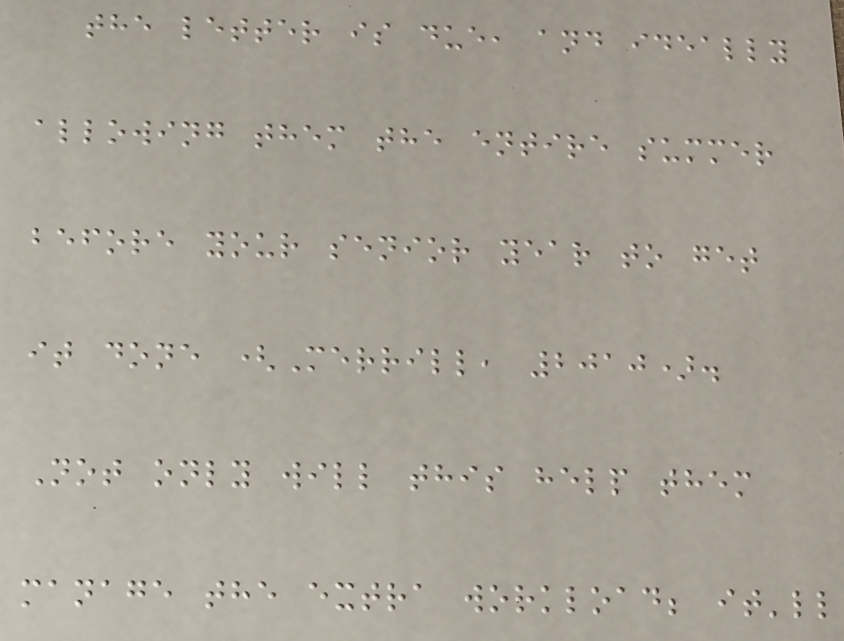the letter is due, and ideally
allowing them the entire summer
before your senior year to get
it done (Merrill, 2010).
Not only will this help them
manage the extra workload; it'll
